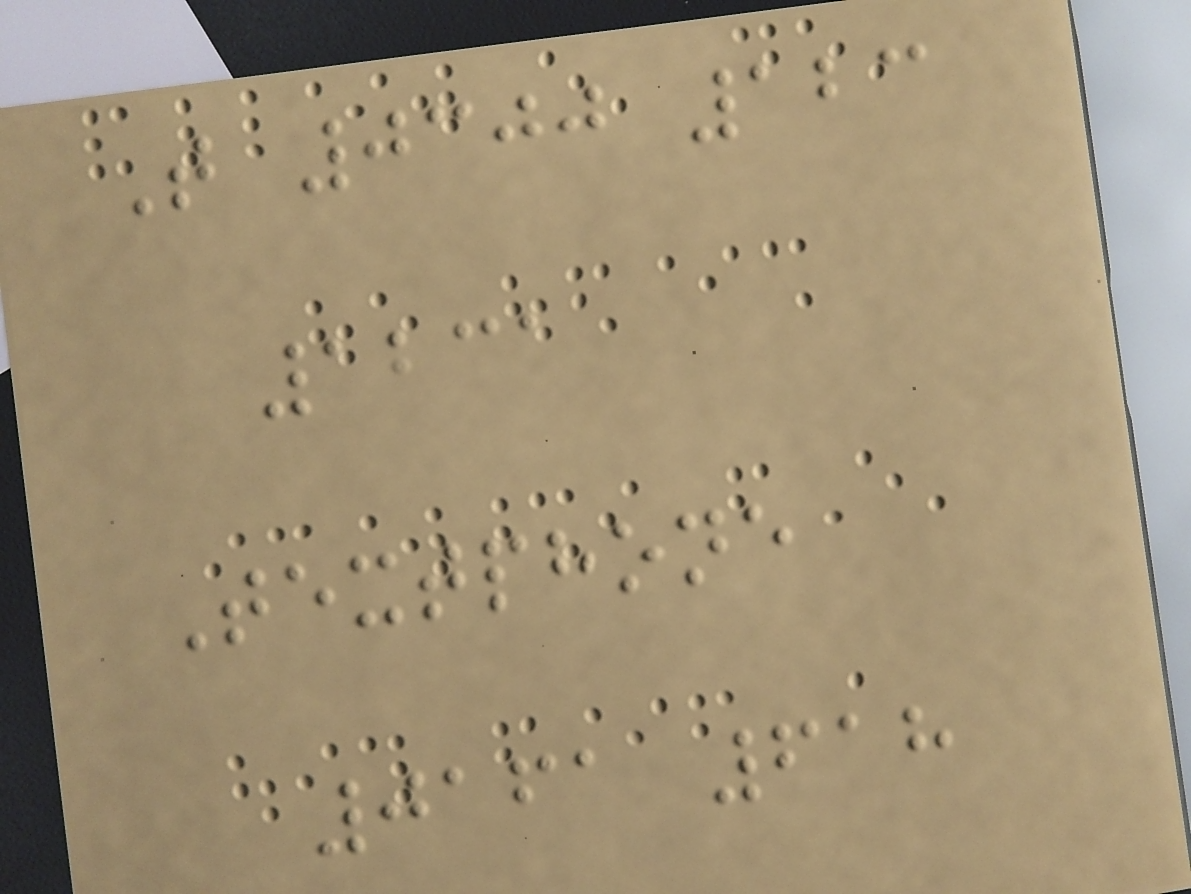T 0300 123
1231
Textphone
0161 618
